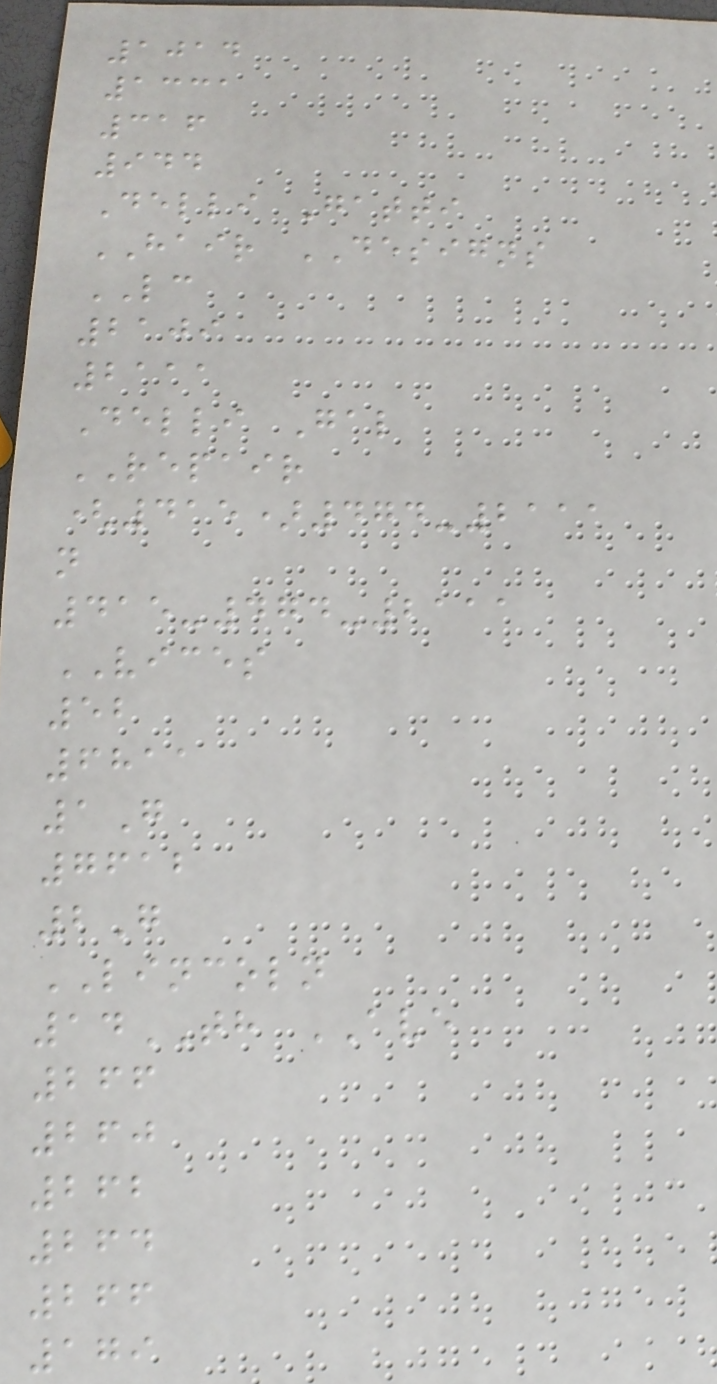1014
1331
316
944
Delli Gatti
HAIR DESIGNS
LC
2109
2111
Delli Gal
REPAIR
(415)474-2111
n
415-474-2111
VICES
52
6811
1G
7612
2G
LINCOLN
14TH AVE
266
260
262
264
266
179
